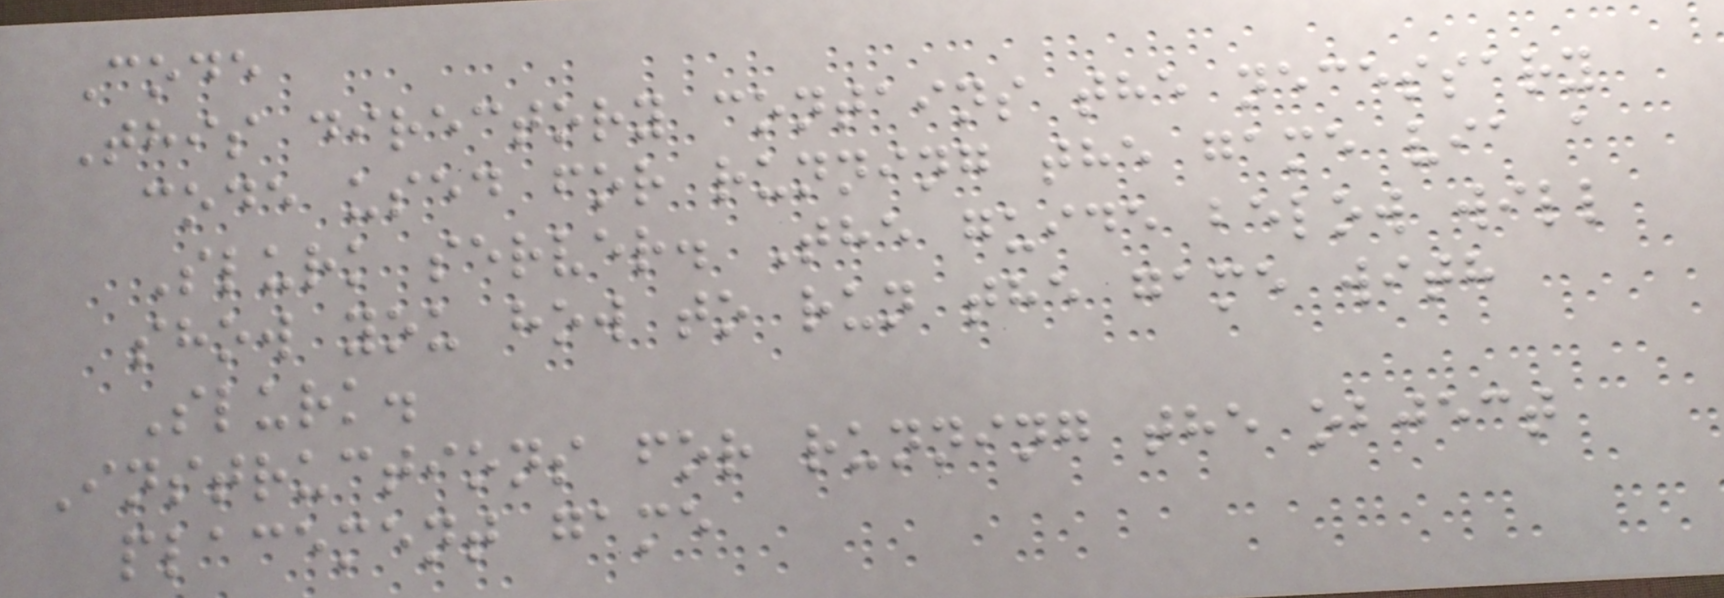Code
This directory contains the necessary
code used for running the game via a
Slurk server. The guide below will
show you how to run the game with
Slurk.
Instructions for running the object
placement game
